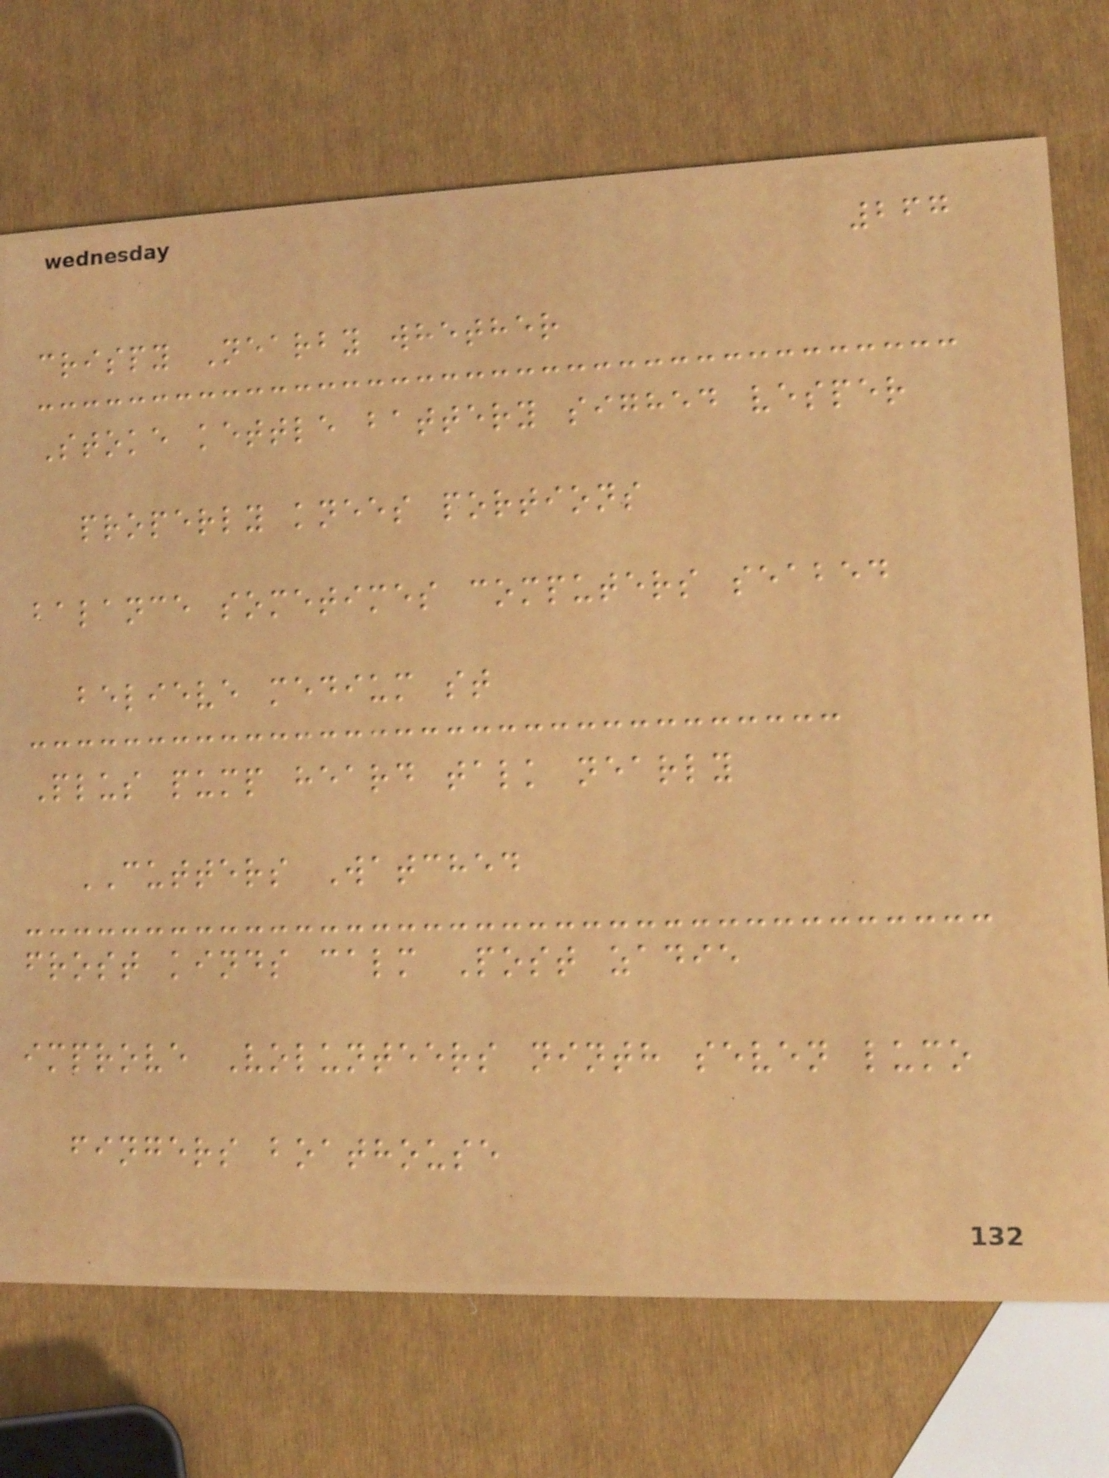267
crispy Nearby whether
Stoke kettle battery sighed vesper
properly knees portions
balance sometimes computers seabed
believe medium st
Plus pump heard talk nearly
CUTTERS Watched
frost kinds calm Post zadie
improve Volunteers ninth seven lumo
fingers boathouse
